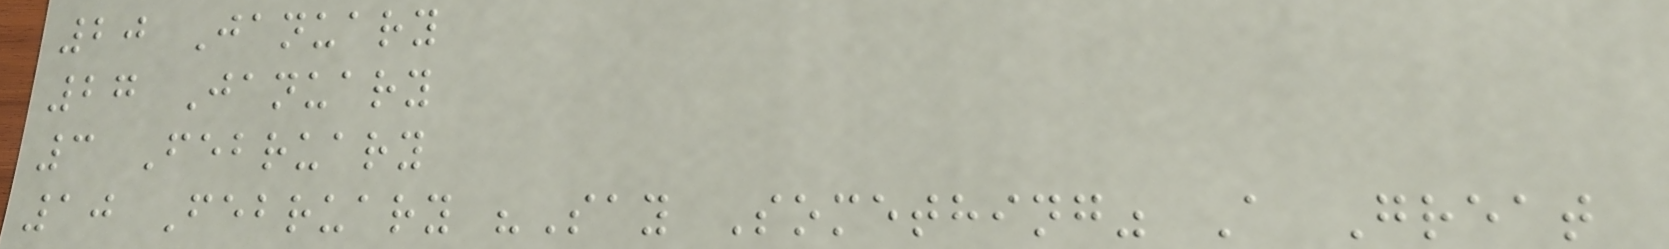20 January
27 January
3 February
10 February "Say Something" A Great
